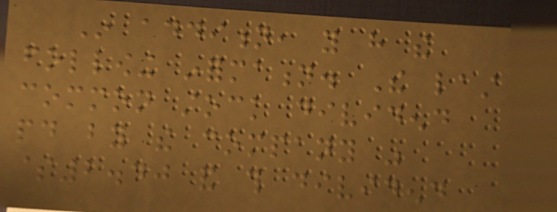In addition, you have the
following information. The last
common stock dividend
paid by the company was
$2.40 and this dividend
